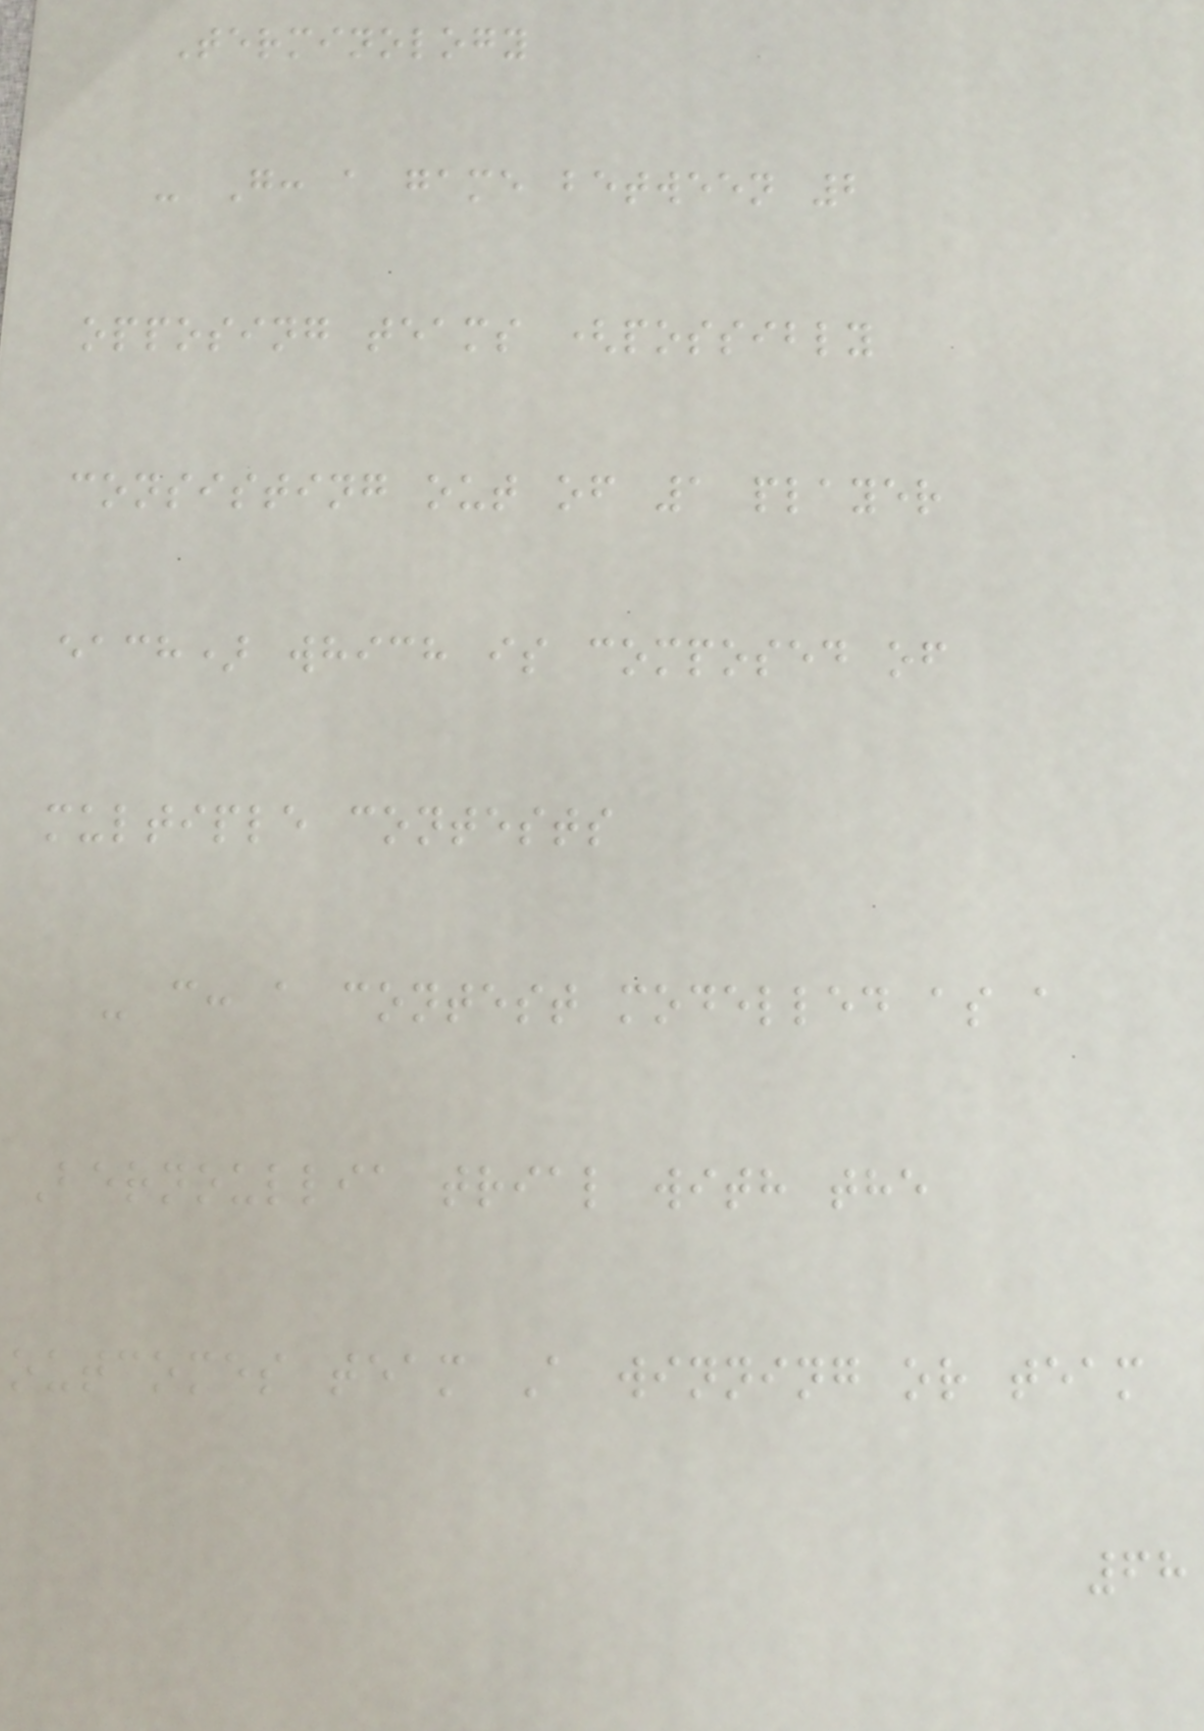Terminology
- G: a game between 2
opposing teams (possibly
consisting out of 1 player
each) which is composed of
multiple contests
- c: a contest modelled as a
Bernoullia trial with the
outcomes team A winning or team
68
